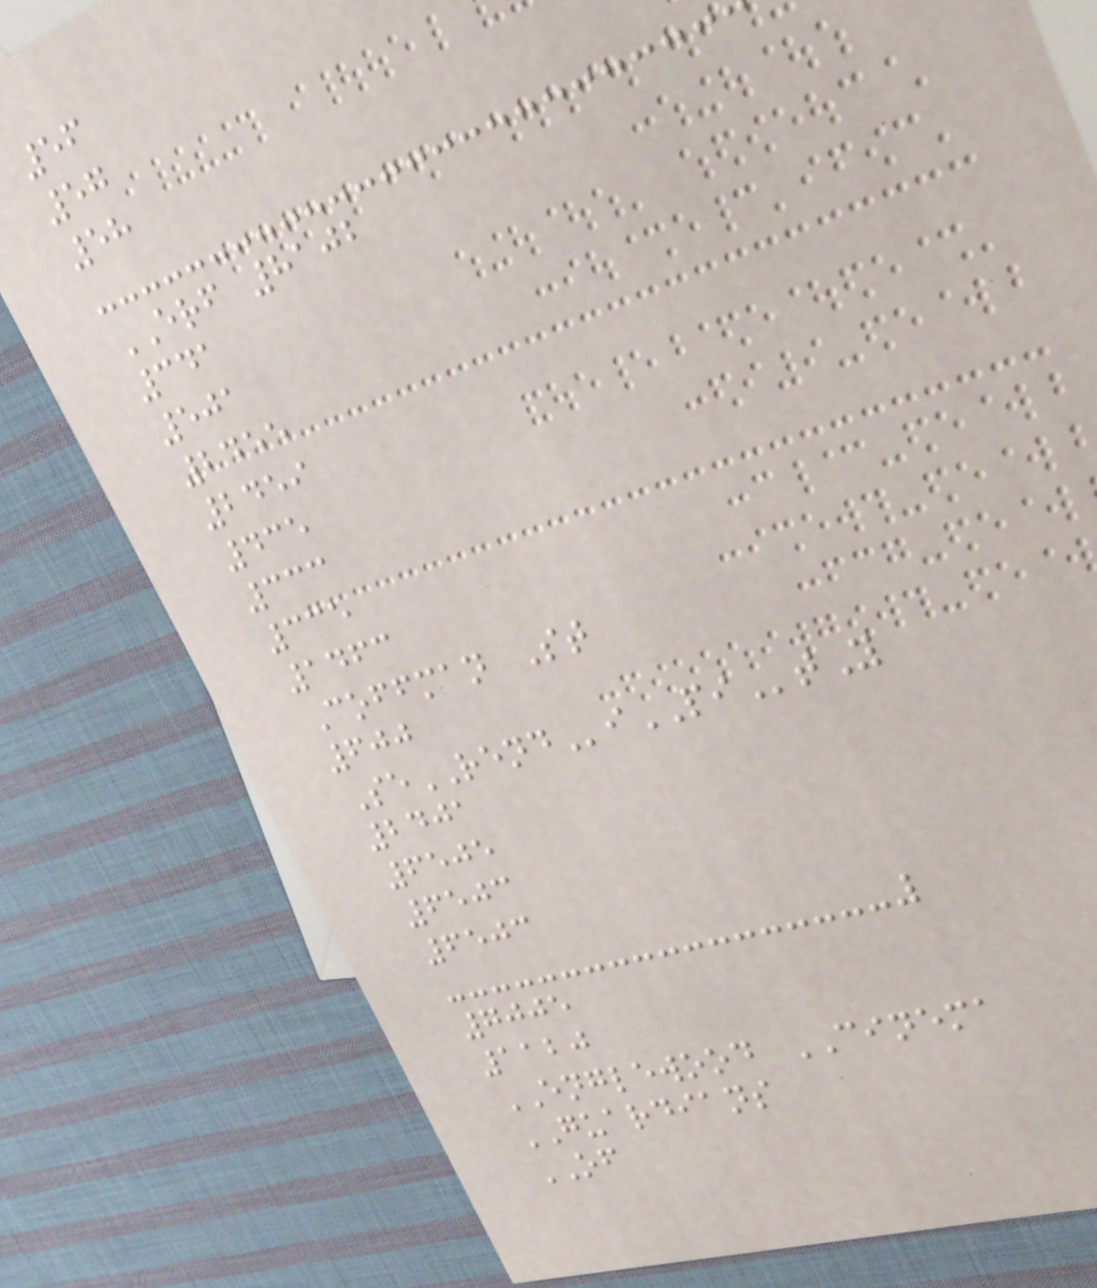56
57
58
ERF 8102
341
501
2455
2459
435
333
335
1463
Coffman St
600
SeRENDiPItY
2401
6505
6503
6503
7005
1120
ENGLEWOOD CINEMA
GUARDIANS
OF
